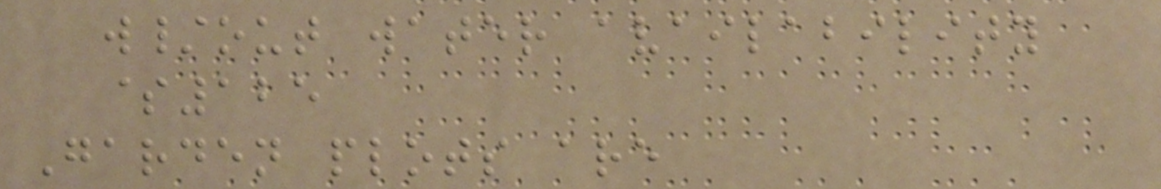w/out water availability
$125
Garden plots are
